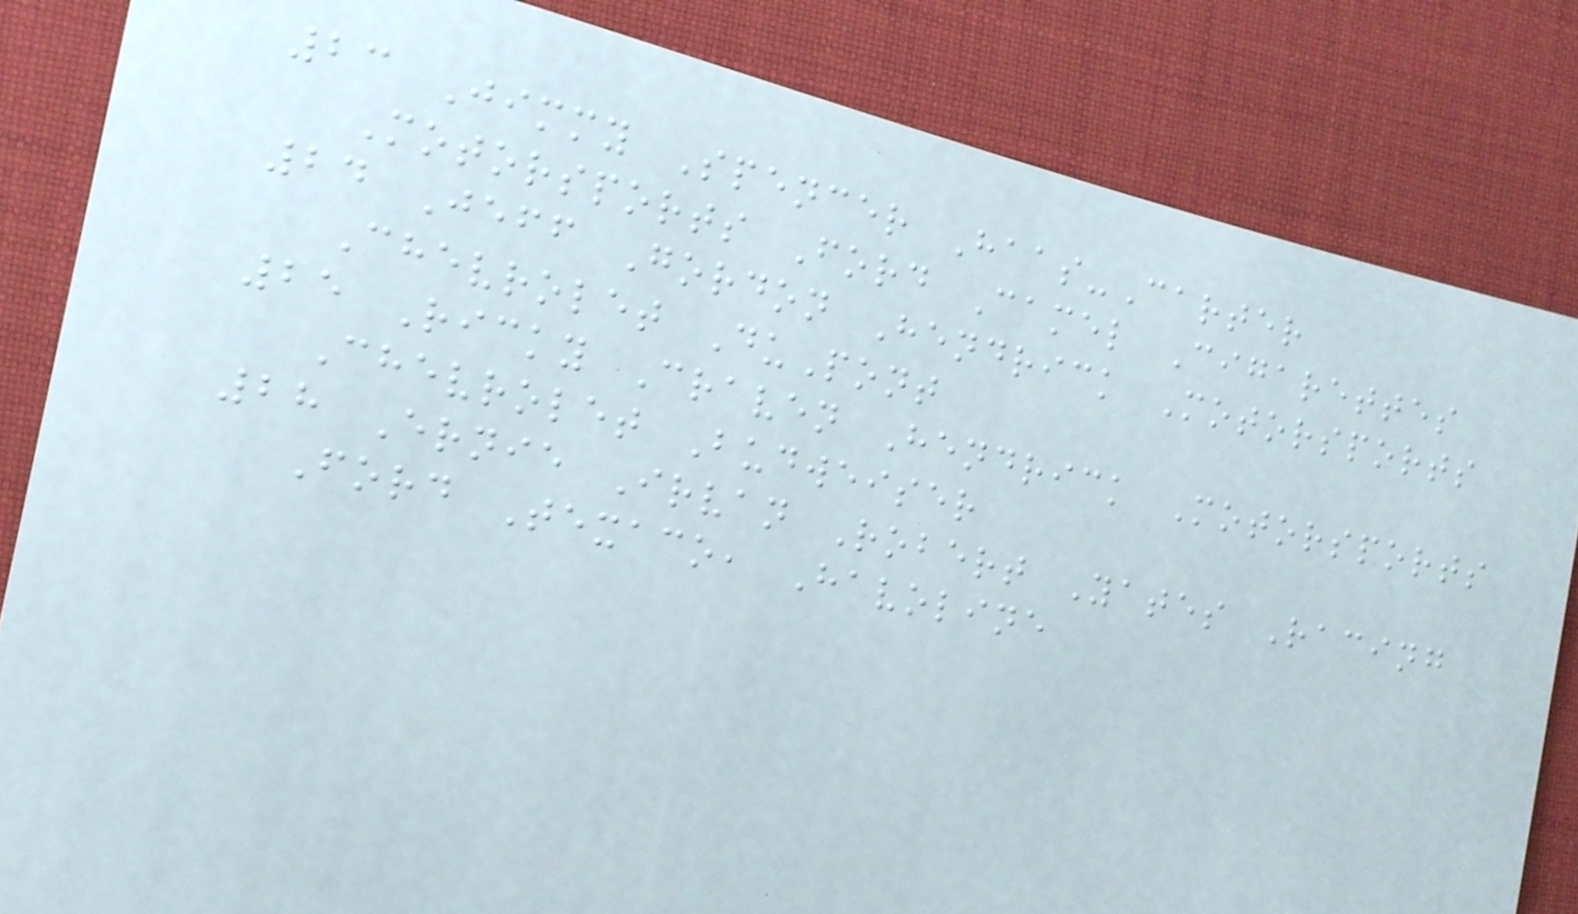23 Jimmy Spencer Haas-Carter
Motorsports Ford Camel Cigarettes
24 Jeff Gordon Hendrick Motorsports
Chevrolet DuPont
25 Ricky Craven Hendrick Motorsports
Chevrolet Budweiser
28 Ernie Irvan Robert Yates Racing
Ford Texaco, Havoline
